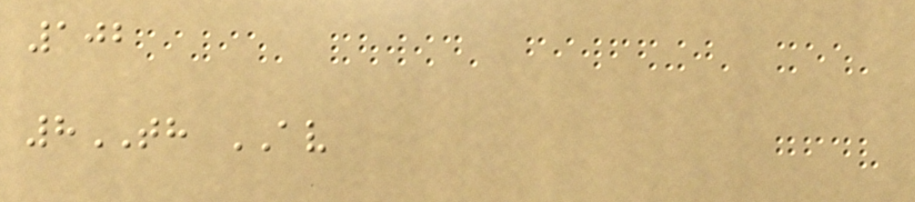102
8TH AV
